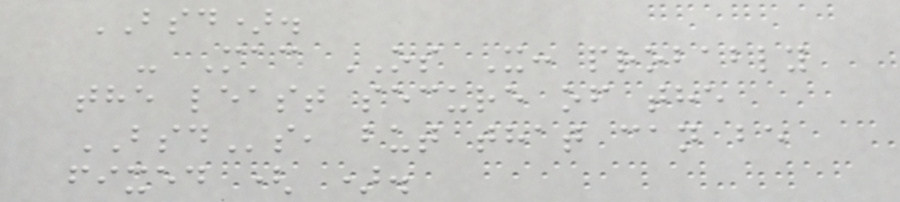BSD).
- Mac OS X: probably
the least secure of the
BSDs, but that can be
fixed ( ).
